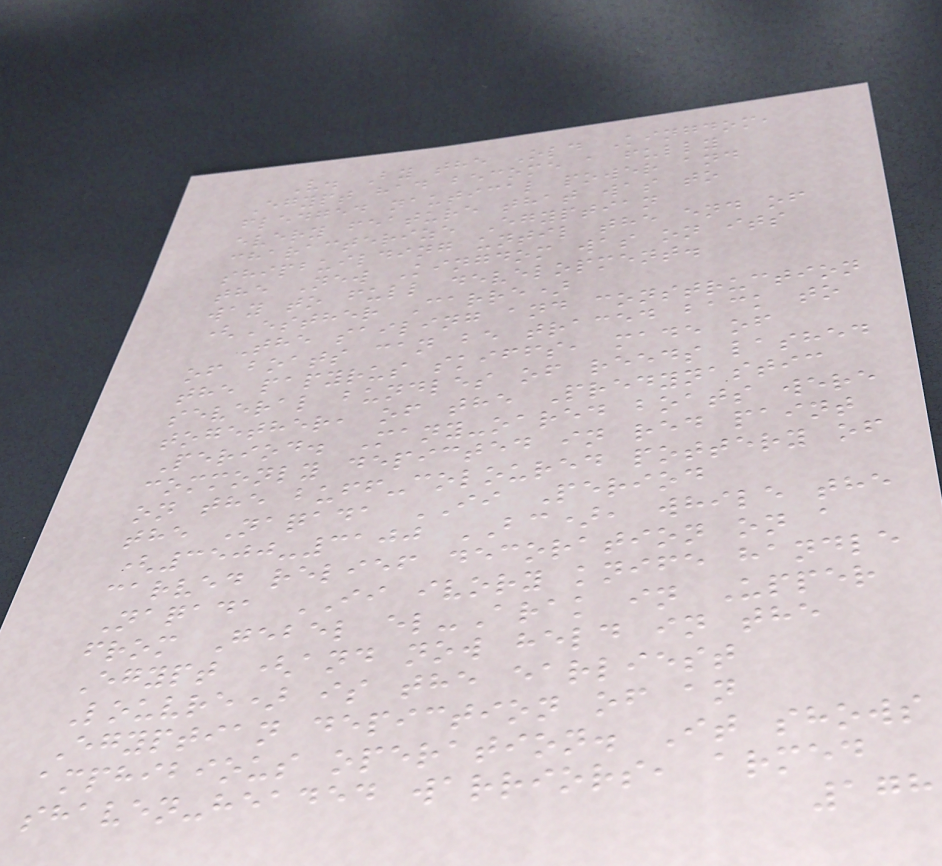V. By the Old Kingdom,
Egypt had become a fully
fledged nautical power and
every feature that was to
characterize Egyptian
shipbuilding until the end of
the New Kingdom was on its
way to full development.
(Esther Carre)
The sailing and construction
of boats can be traced back to
the papyrus skiffs, made of
several bundles of reeds lashed
together, of the Predynastic
Period. Many-oared boats were
commonly depicted in red paint
on the buff-coloured pottery of
the Naqada II Period
(3500-3100 BC), while the
carved relief decoration on a
Naqada II ivory knife handle
from Gebel el-Arak in Upper
Egypt (and now held in the
Louvre) is the earliest
Egyptian depiction of an
amphibious operation. It shows
shaven-headed warriors, armed
178
